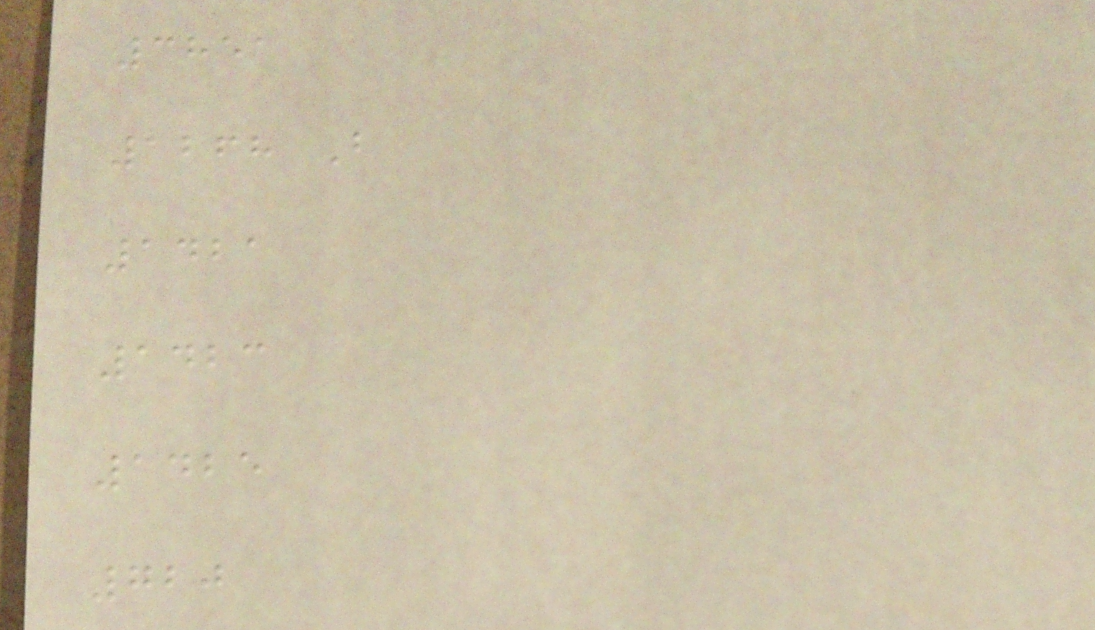3851
1268 B
1421
1423
1425
720
